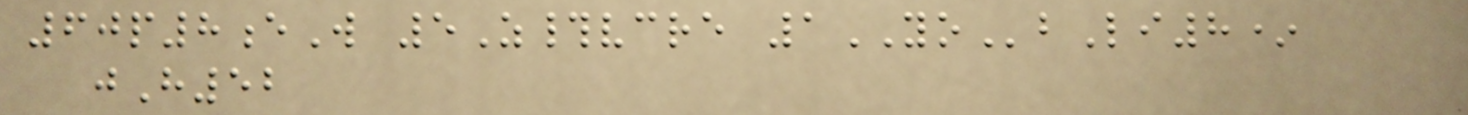60p8eW 5Z#vcre 1YObLi8*
jH52
